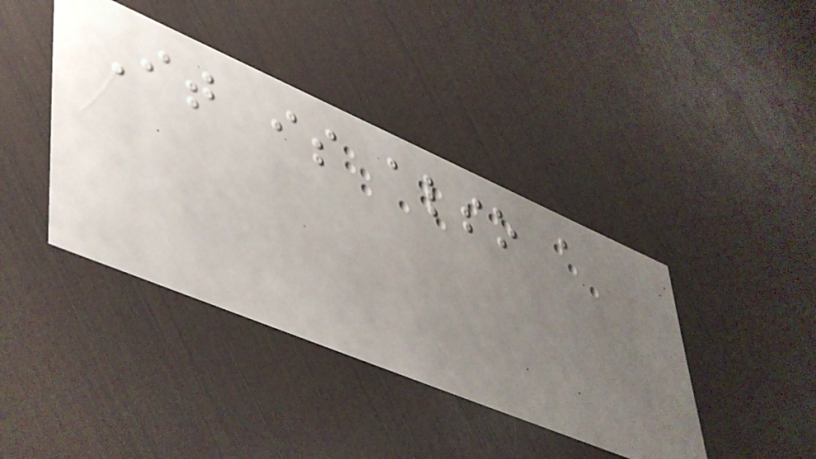It is also a
